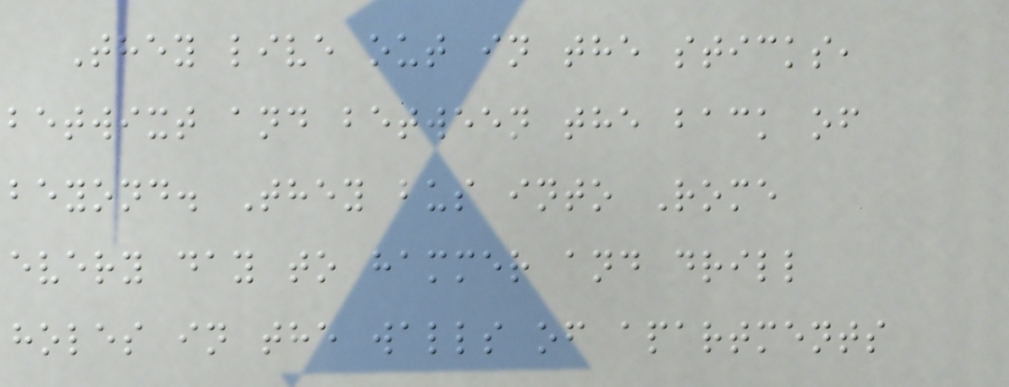They live out in the sticks,
betwixt and between the back of
beyond. They bus into Rome
every day to hammer and drill
holes in the walls of apartments
